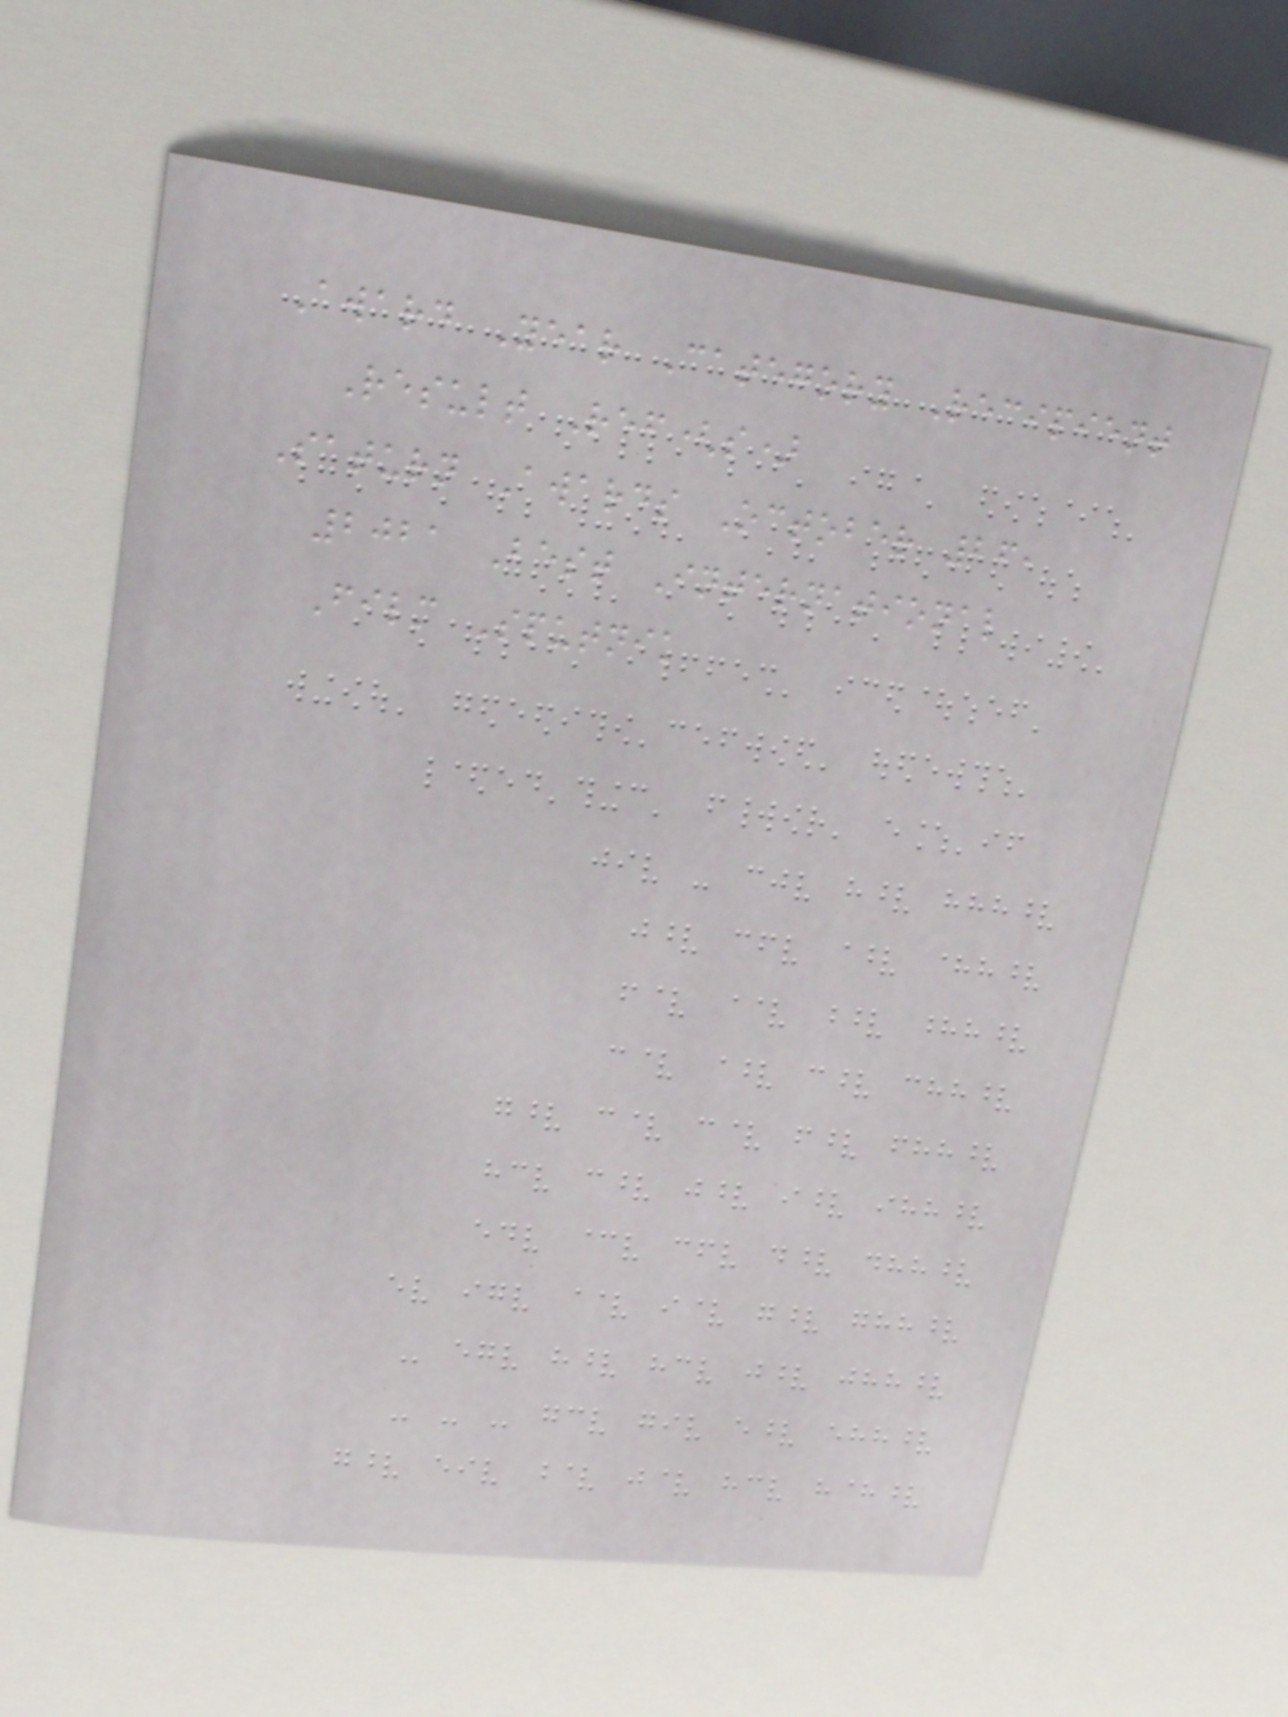Award Year Category Recipient
Result Ref(s)
Saturn Awards October 26,
2021 Best International
Film Sputnik
